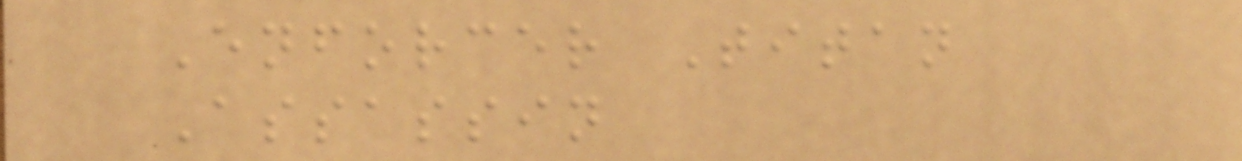Enforcer Titan
Assassin
